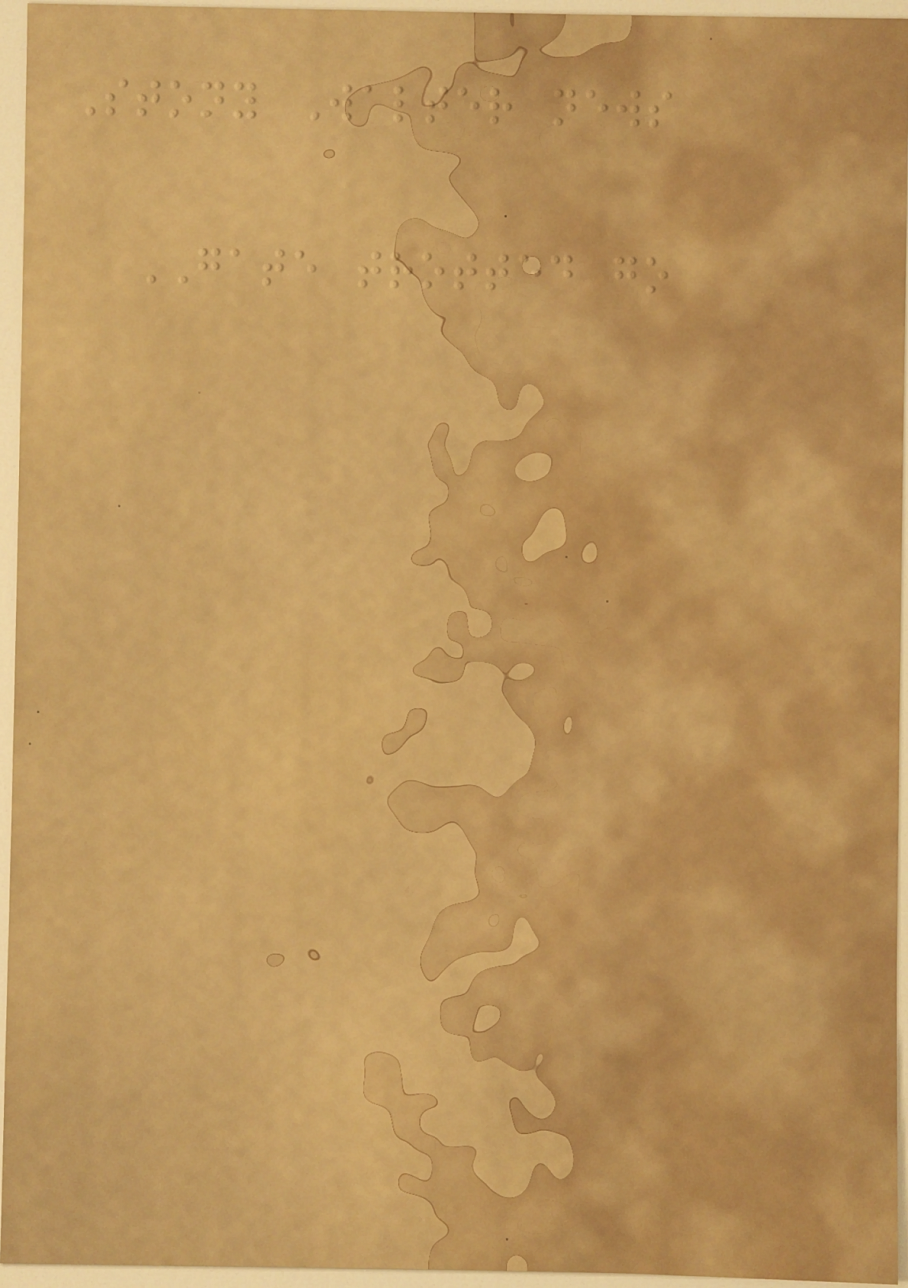Stony Walter news
GATE trotted go
